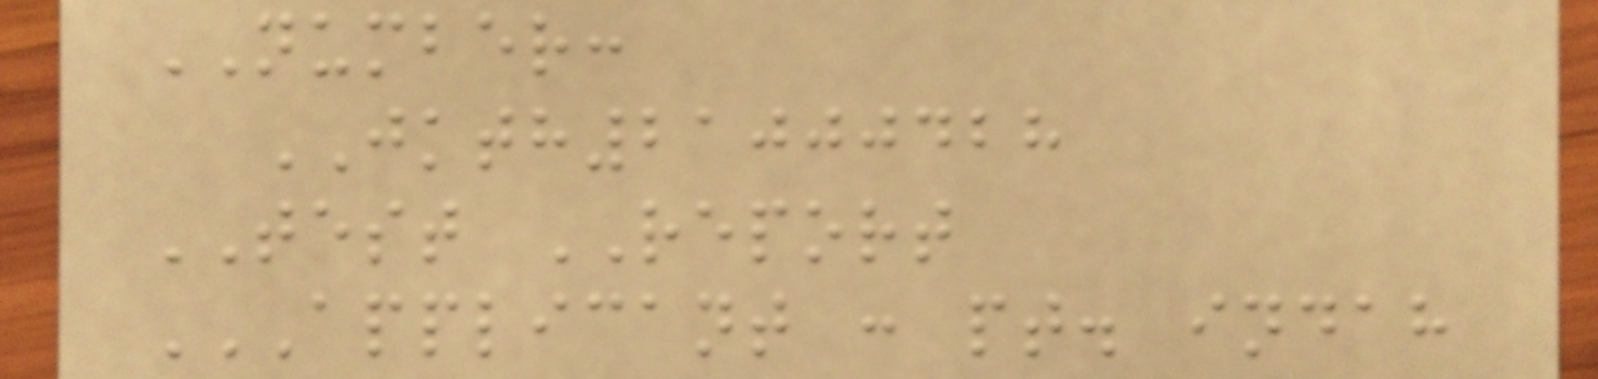NUMBER:
JKTH21000428
TEST REPORT
APPLICANT : PT. INDAH
